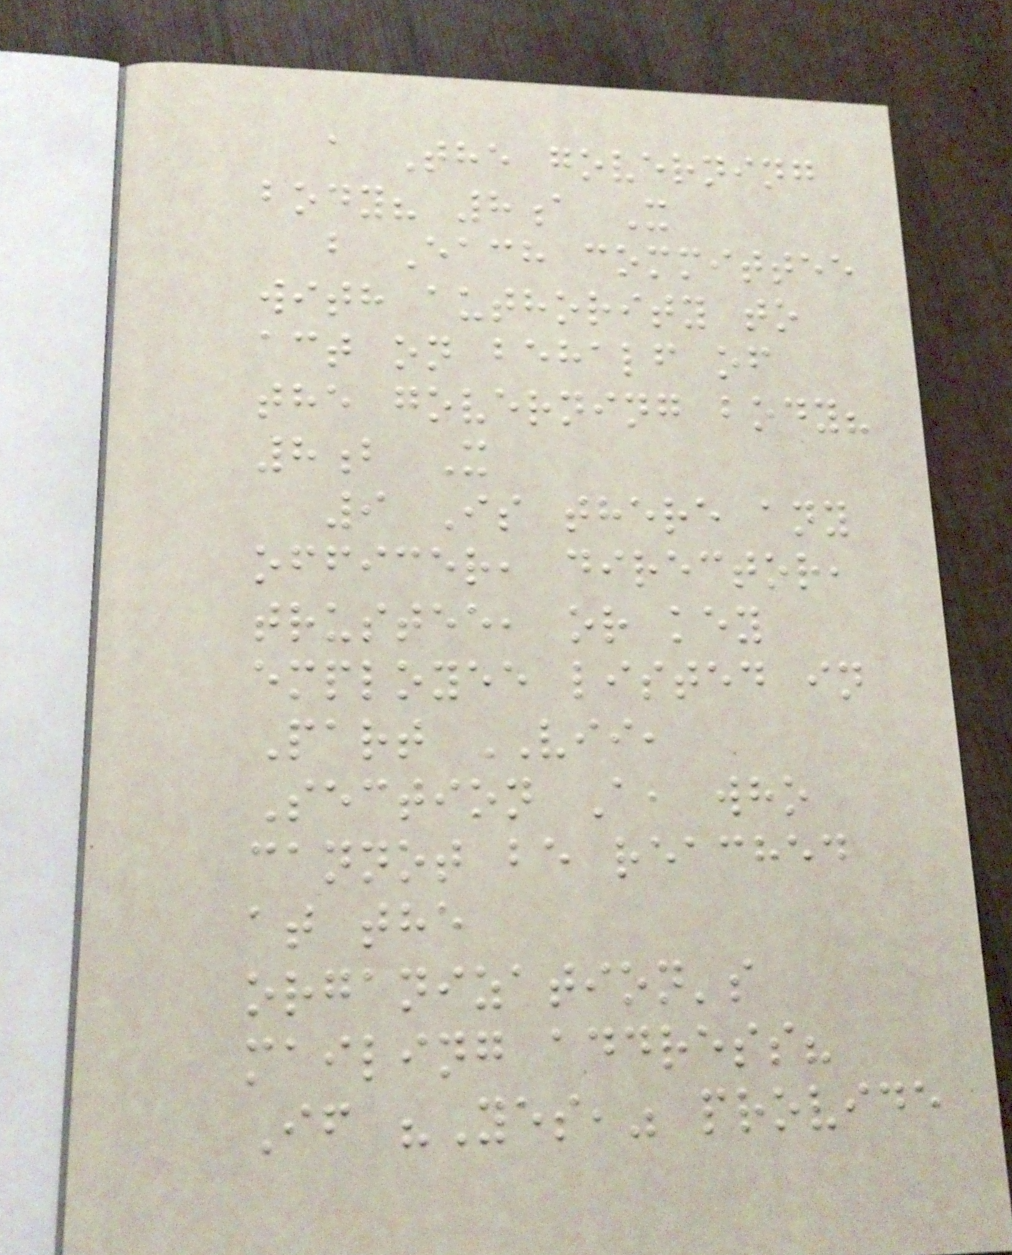a The governing
body? 8a X
b Each committee
with authority to
act on behalf of
the governing body?
8b X
9 Is there any
officer, director,
trustee, or key
employee listed in
Part VII,
Section A, who
cannot be reached
at the
organization's
mailing address?
If "Yes," provide
